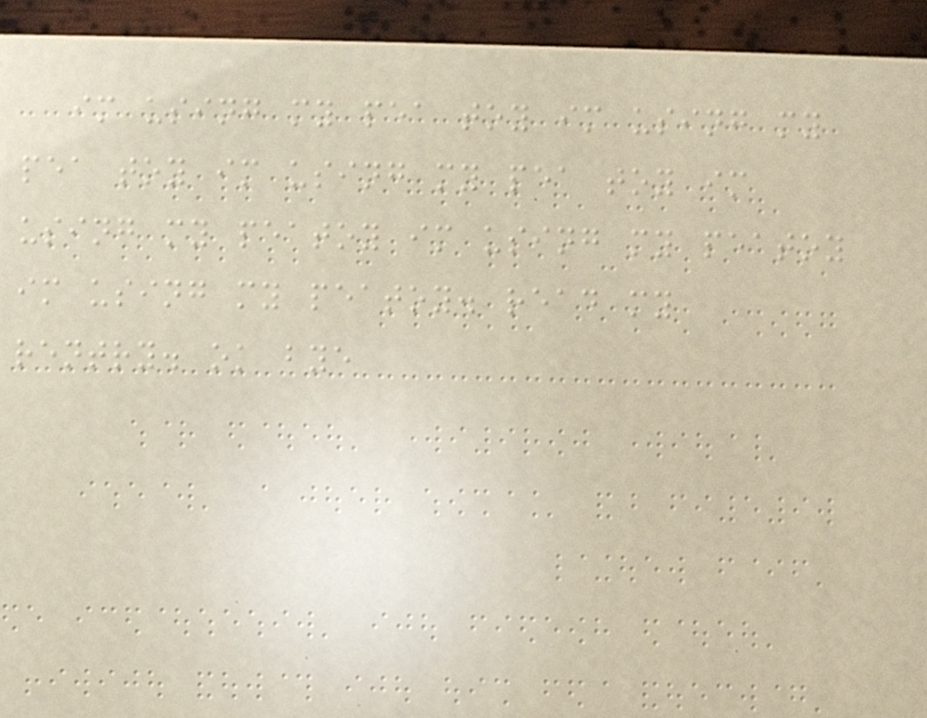im using my pea toy im using my
pea toy im using my pea toy im
using my peatoy im using my peatoy
im using my peatoy. read my
rentry. ok bye
